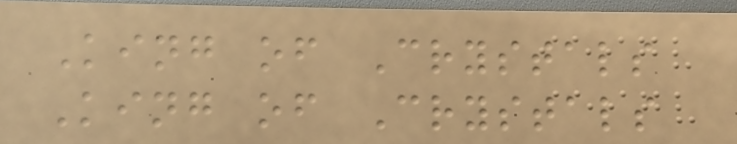King of Crystals
King of Crystals
